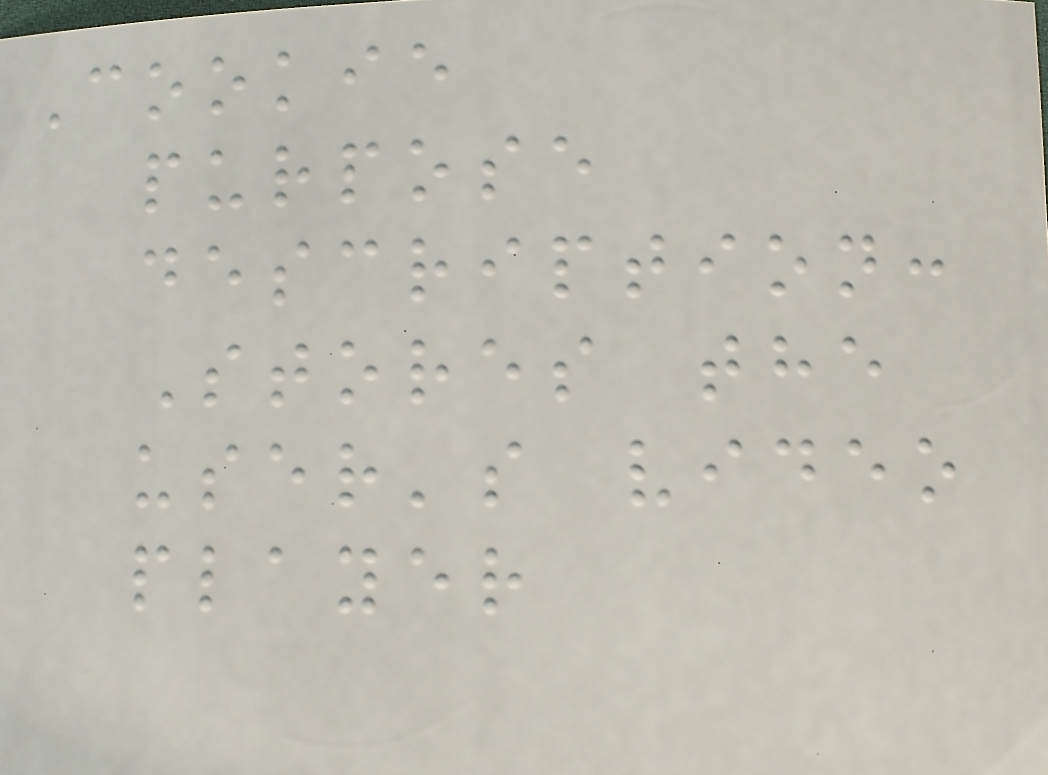Cookie
purpose
description:
Stores the
user's video
player
